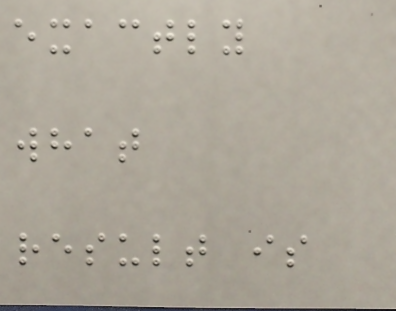exactly
what
result is
